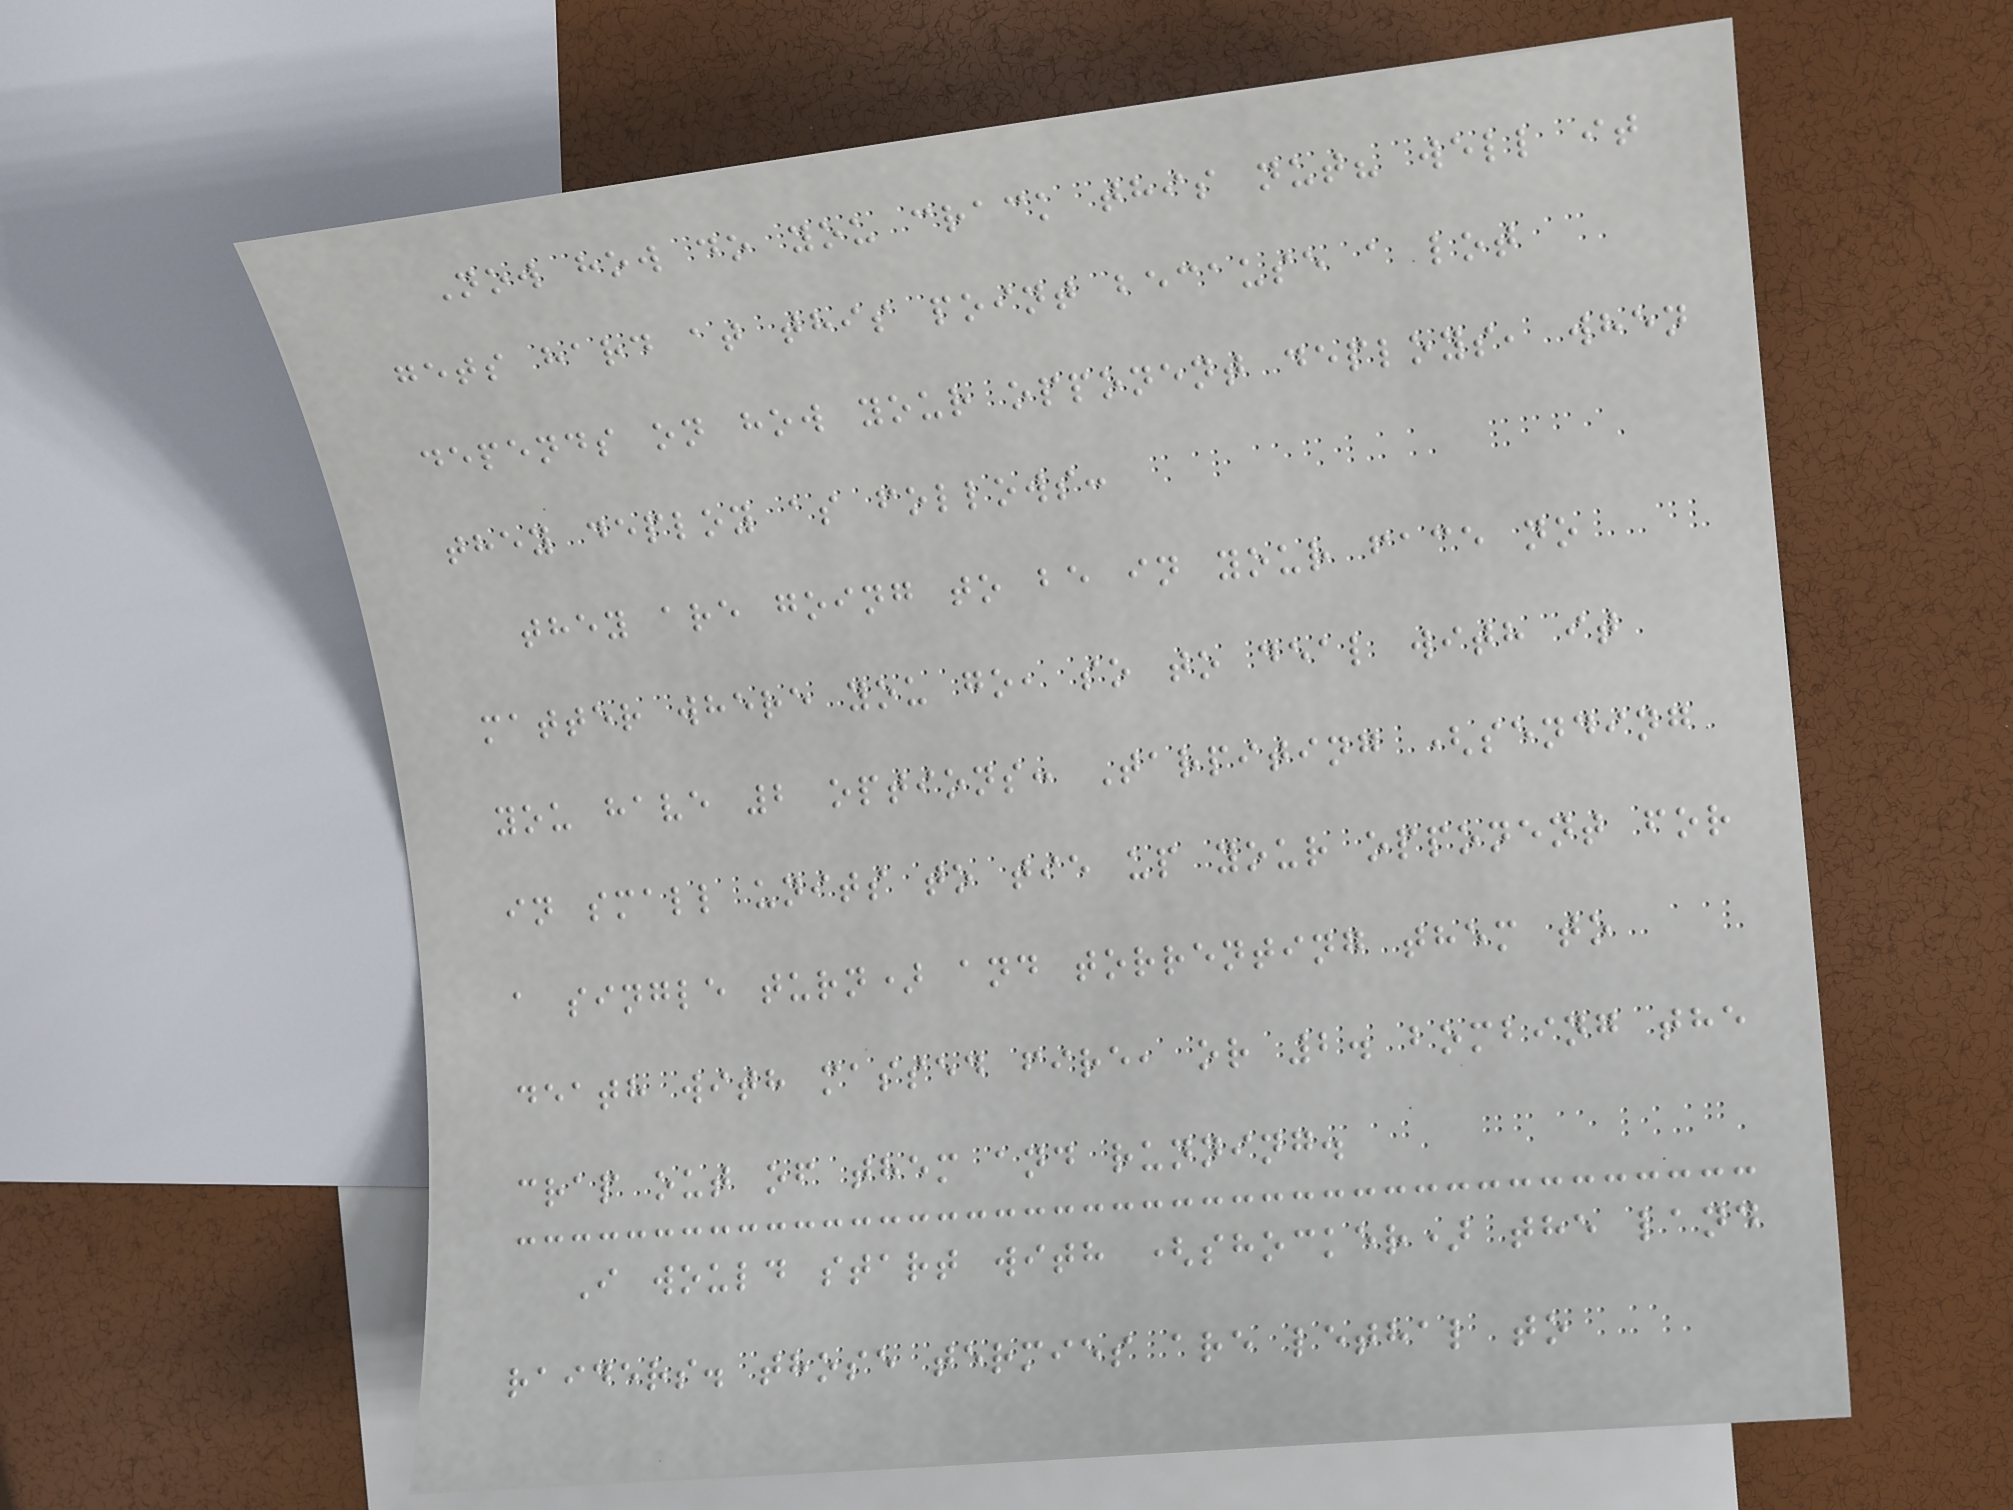Now how do you crack this nut? well it
gets hard at this point because a lot
depends on how your opponent deploys, when
they deploy as follows:
they are going to be in your face no
matter where you go, so to deal with it
you have 2 options: Tarpiting (sending
in small units to tie up your opponent for
a single turn) and torrenting them to
death with massed fire, or 2. bombing the
crap out of them and running.
I would start with (shocker) the land
raiders. those termies are lethal to
